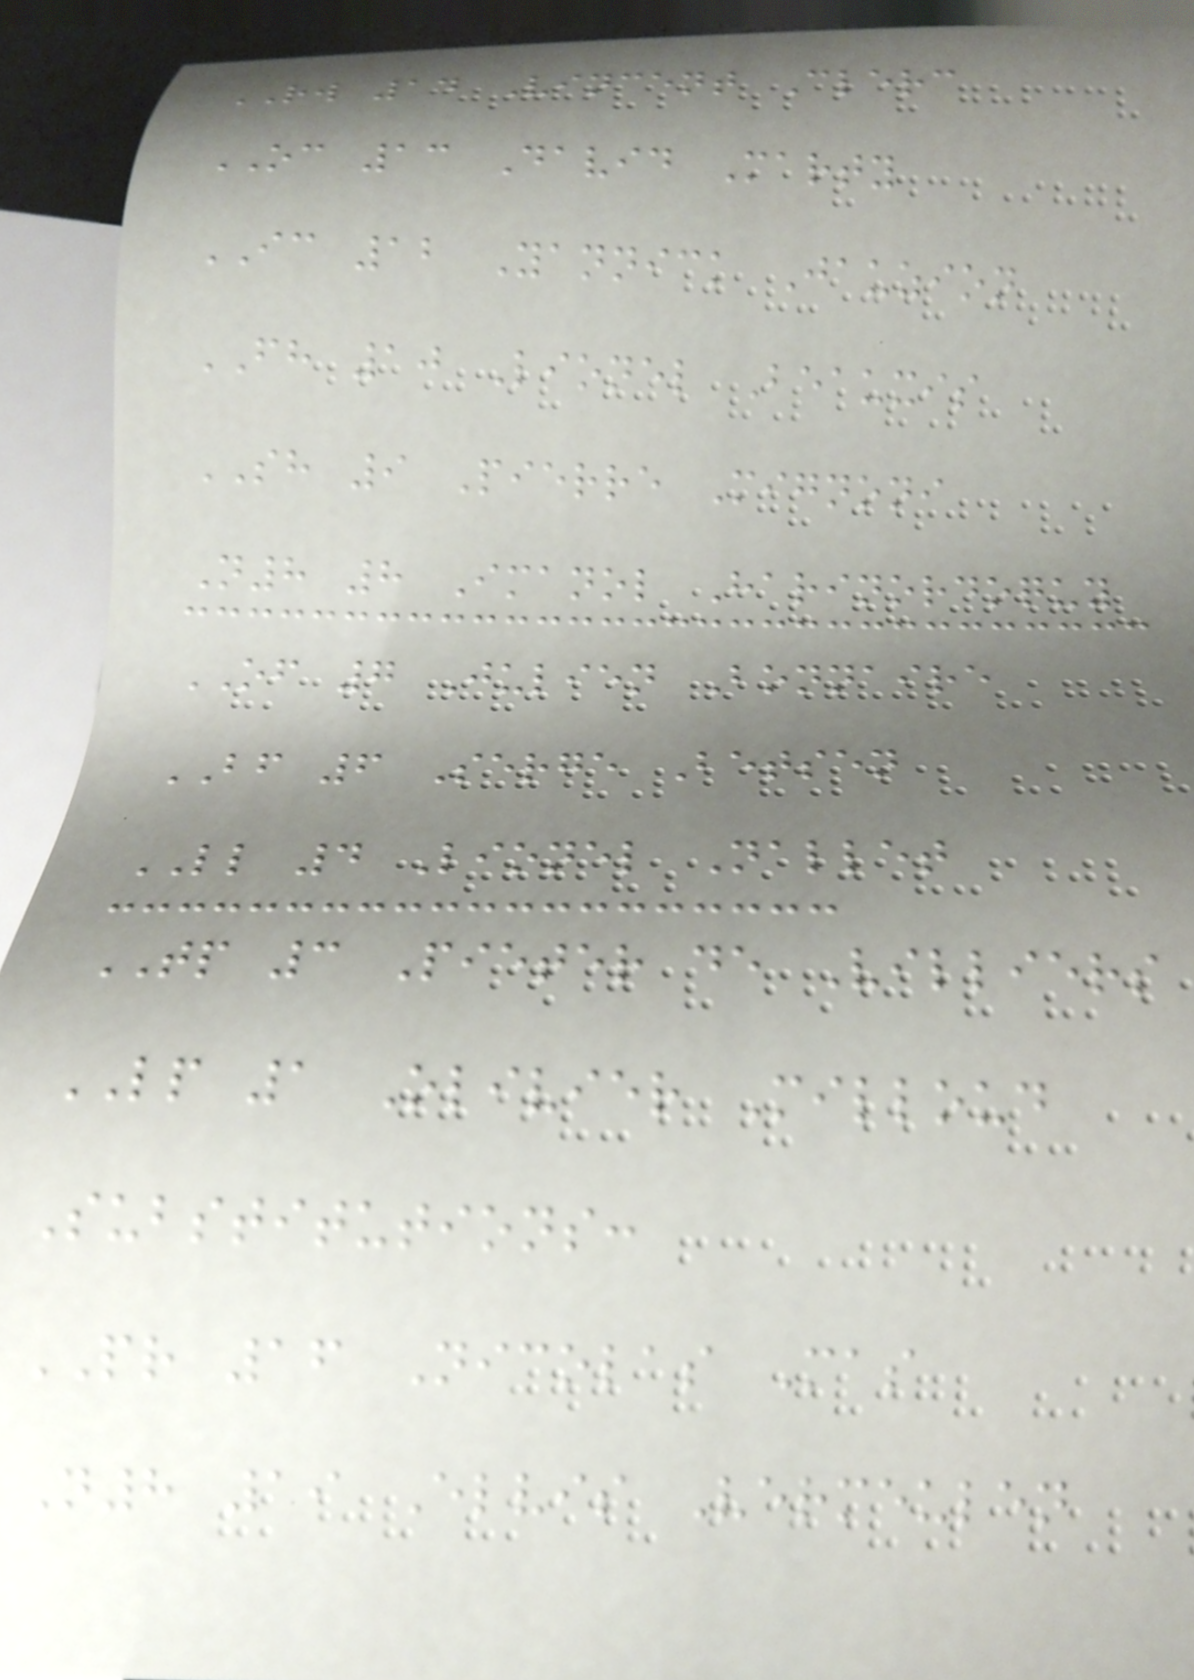RW 14 Vincent Clerc
OC 13 David Marty
IC 12 Yannick Jauzion
FH 10 Lionel Beauxis
SH 9 Pierre Mignoni
N8 8 Imanol Harinordoquy
OF 7 Julien Bonnaire
BF 6 Serge Betsen
LL 4 Lionel Nallet
TP 3 Pieter de Villiers
LP 1 Olivier Milloud
Substitutions:
PR 16 Nicolas Mas
N8 19 Elvis Vermeulen
